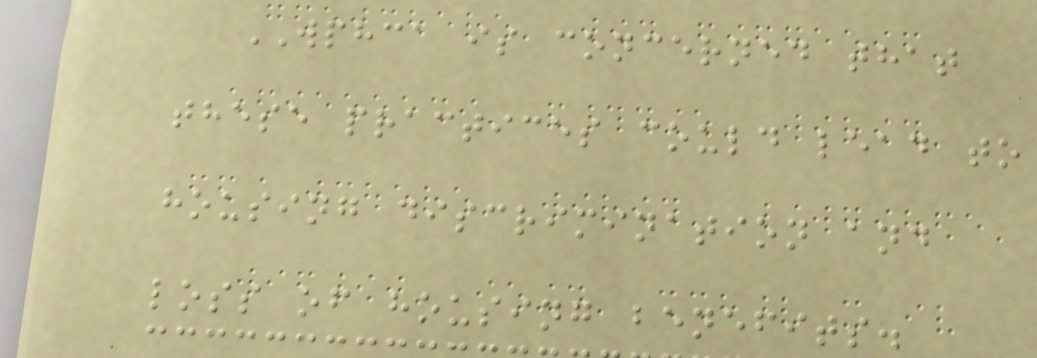WPHCA is concerned that
these practices could lead to
housing discrimination and
loss of housing benefits.
